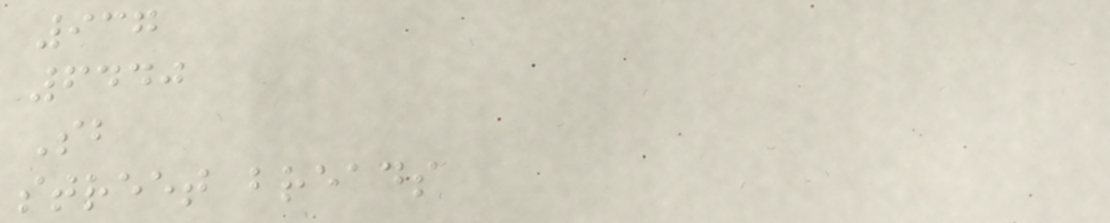937
6440
Sb
street breads
